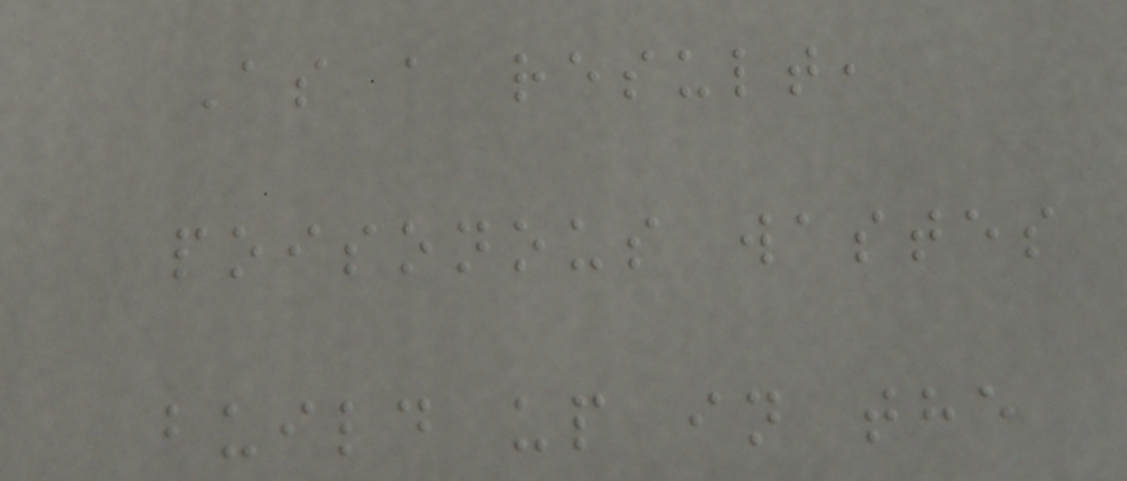As a result,
poisonous wastes
build up in the
